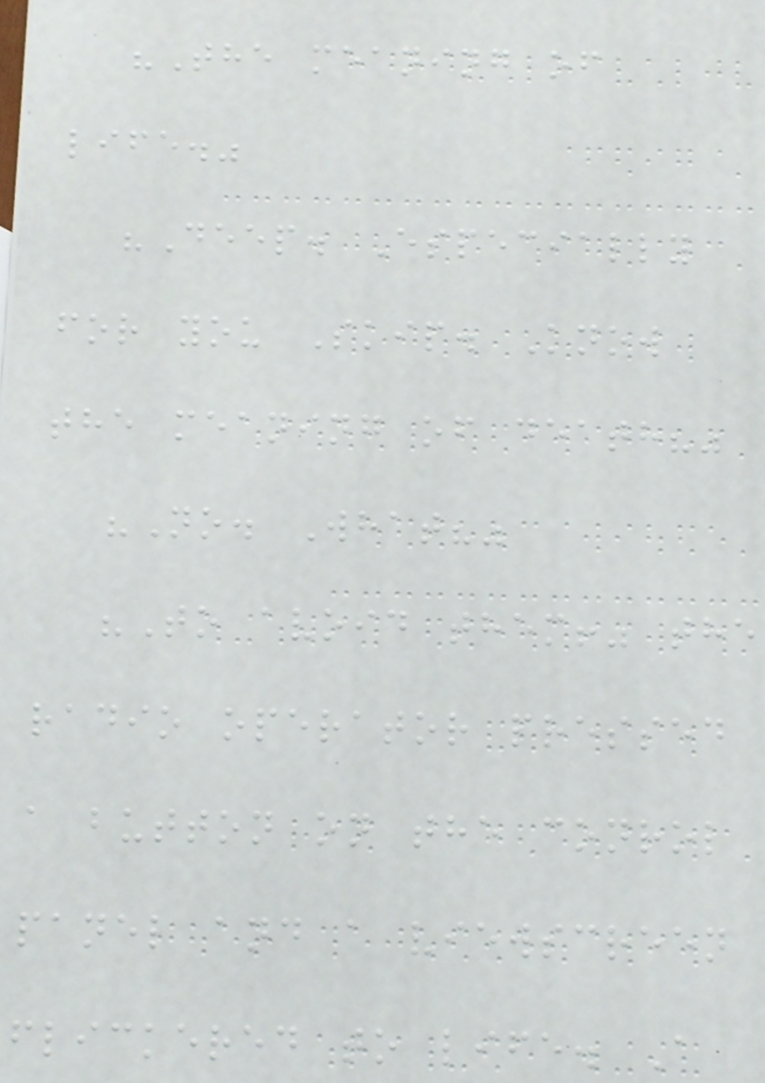"The meaning of
life."
"Deep. Especially
for you Skip. Know
the meaning of death?"
"No. What?"
"To avoid them!" the
radio operator pressed
a button on the conrol
panel and a viewscreen
flickered to life. A
